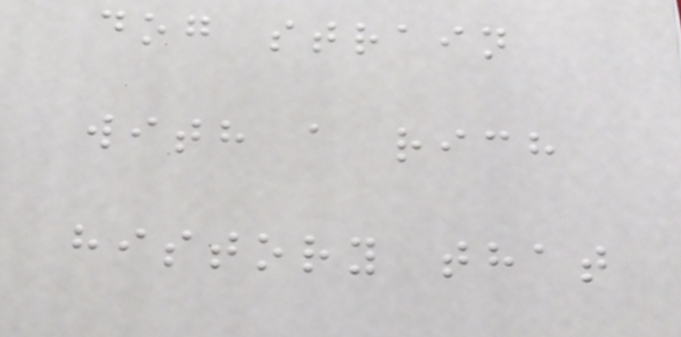dog strain
with a rich
history that
